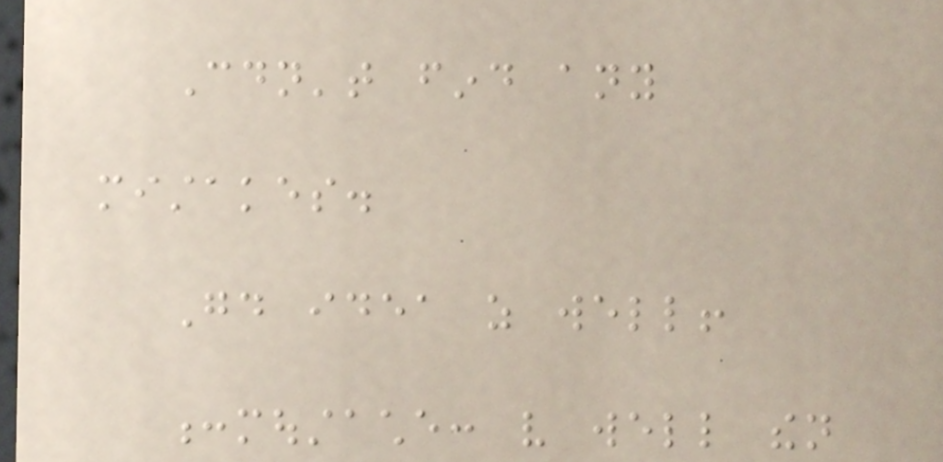Couldn't find any
mistakes.
Good idea as well!
:moustache: very well then
